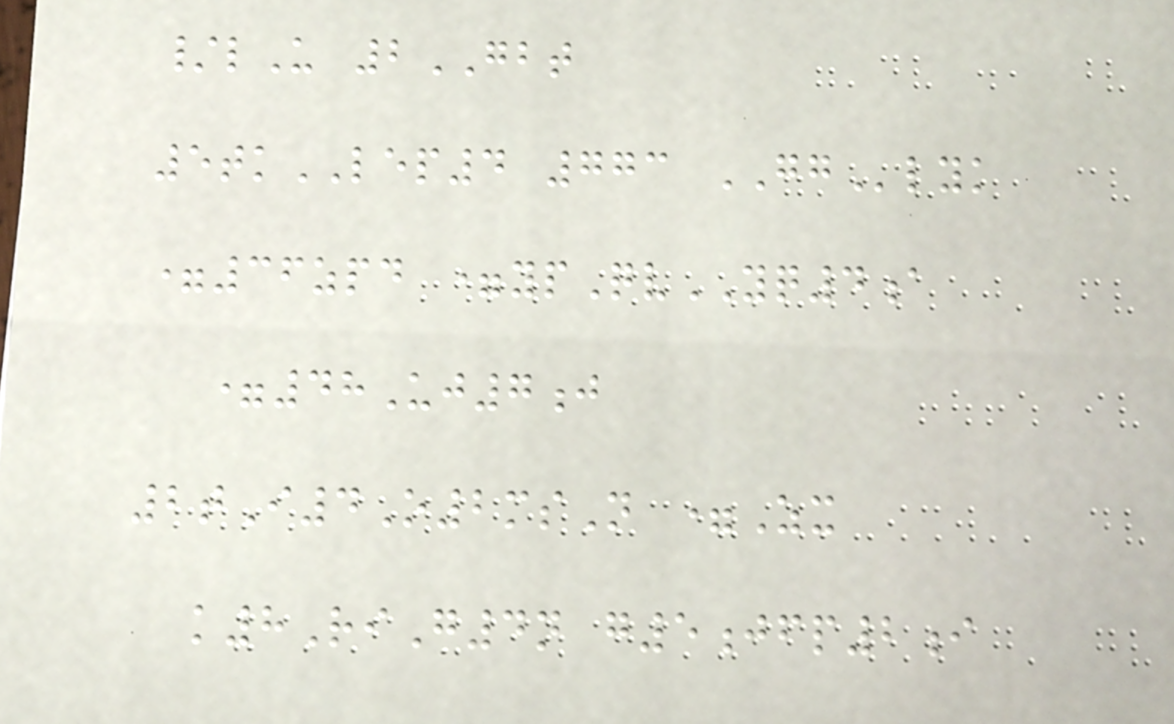/lU 2GBT
5tkLEP4 773 GGlyk
=36zpd =ypQvYQ4a
=48Uj7j
2tI4O2msN =Zx
k8RiG4n g5jfp2i
